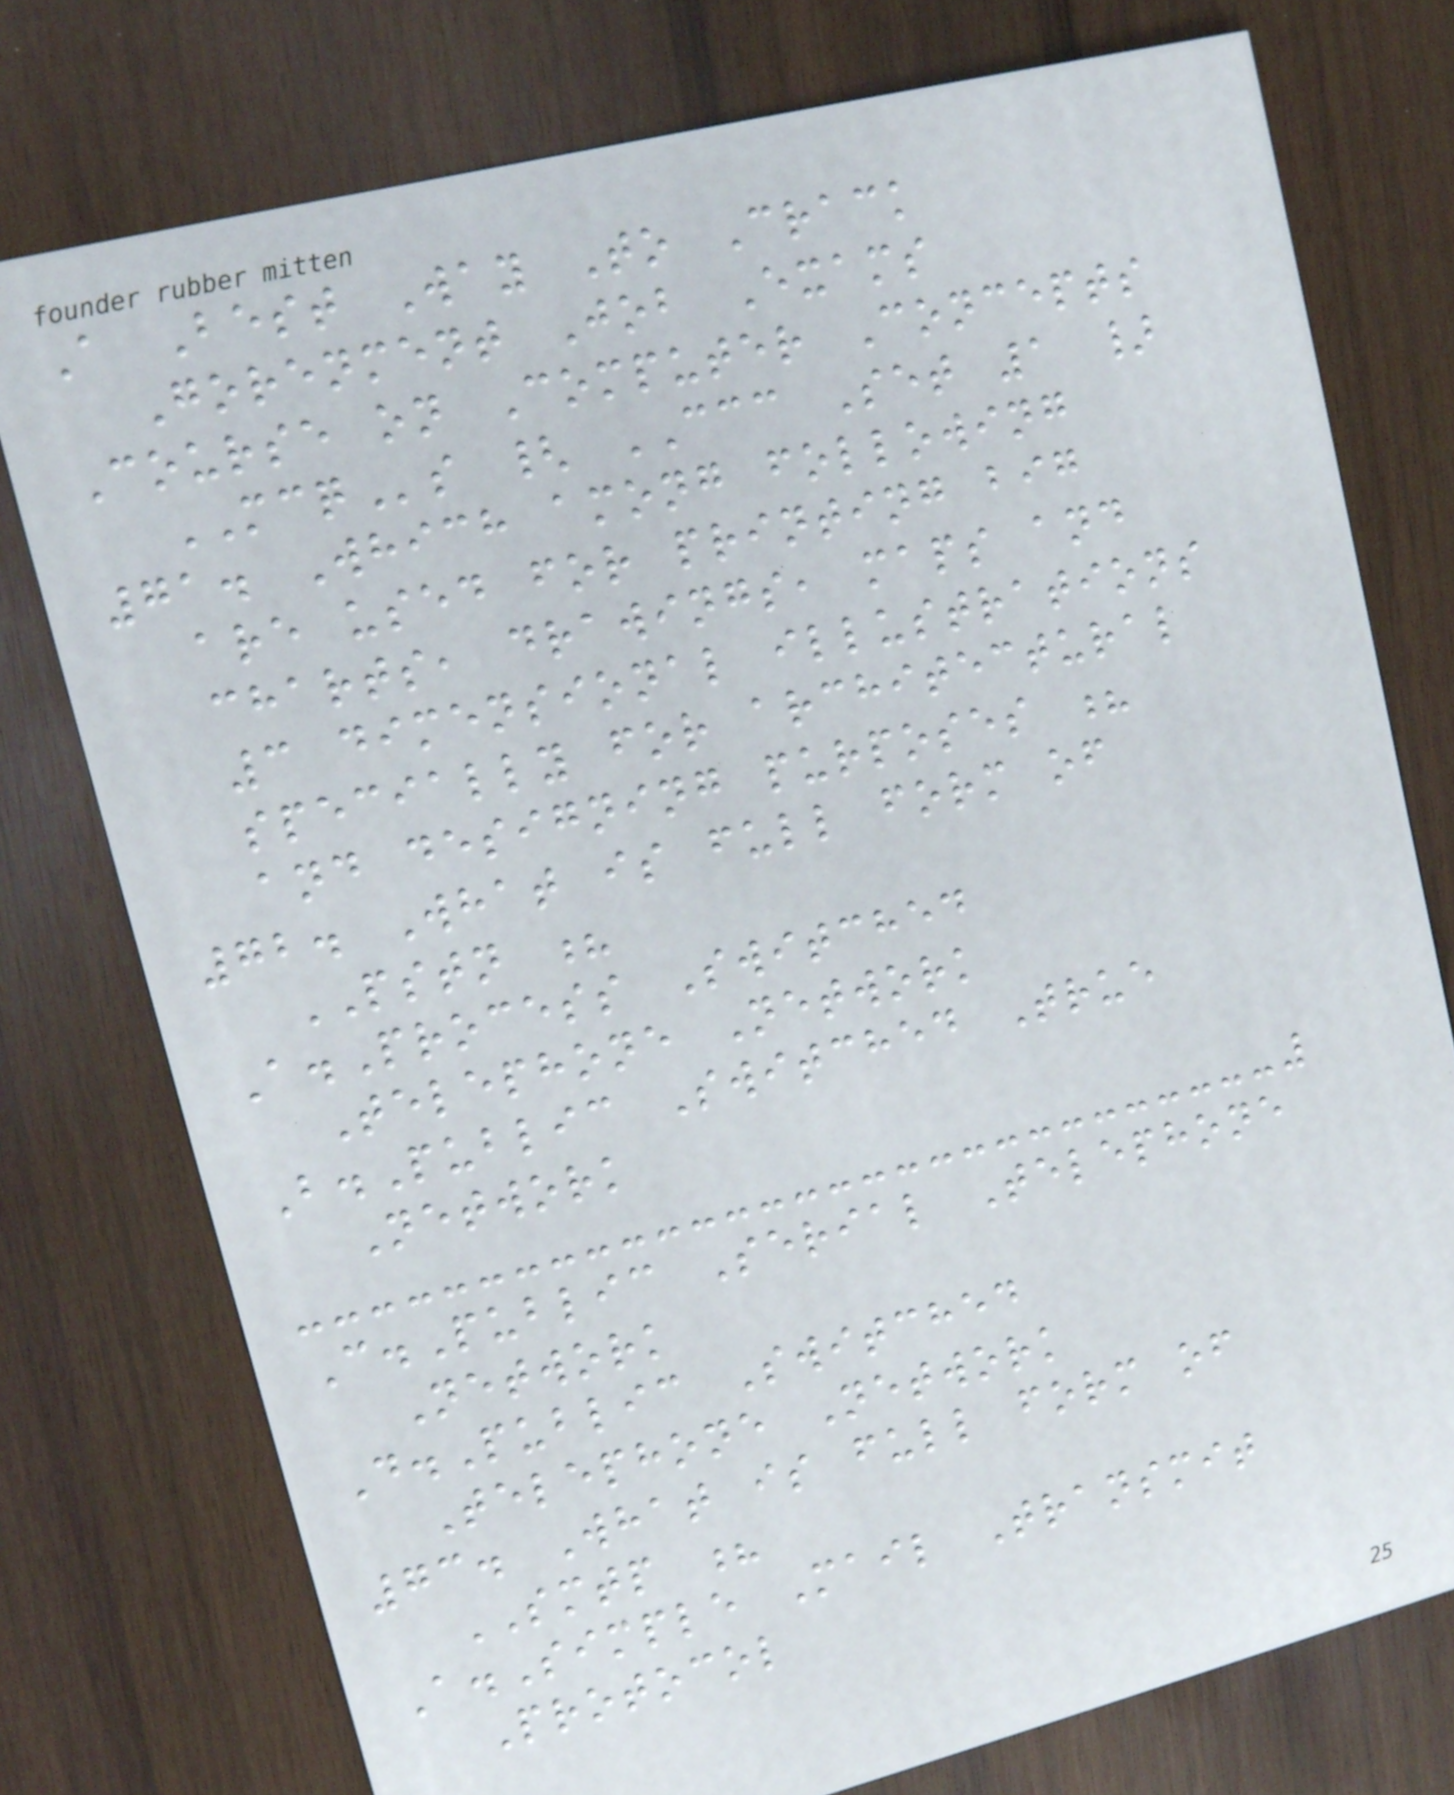A Best Way To Crack
Gorenment Job Exams
Course on Computer Concepts
MCQs { CCC Set 1 }
71. Which among following
are used for printing big
charts, drawings, maps and
3 dimensional illustrations
specially for architectural
and designing purposes ?
72. What is full form of
PSTN ?
A.Process Switched
Telephone Network
B.Public Switched True
Network
C.Public Serial Telephone
Network
D.Public Switched
Telephone Network
73. What is full form of
SMTP ?
A.Simple Mail Transmit
Protocol
